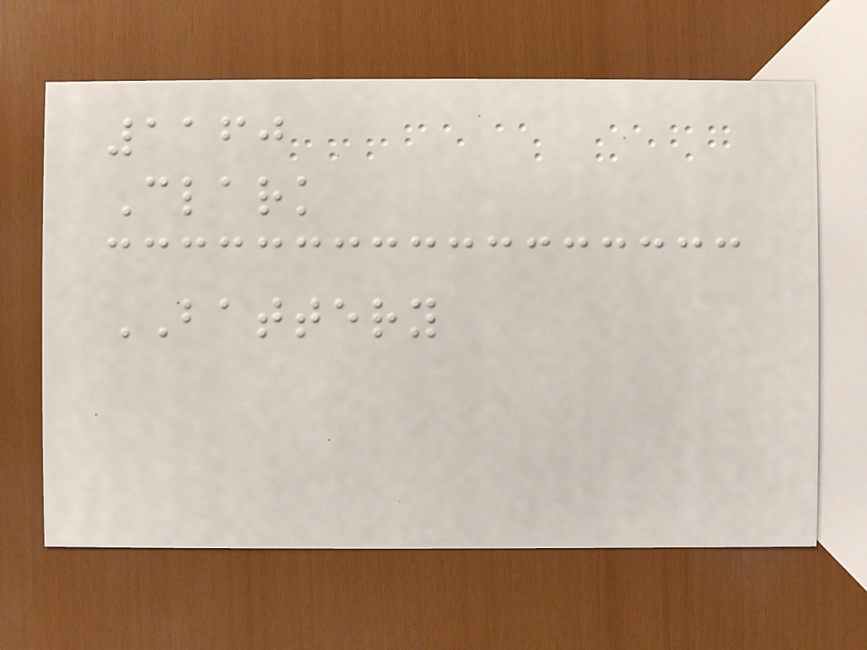1160
Clark
BATTERY
